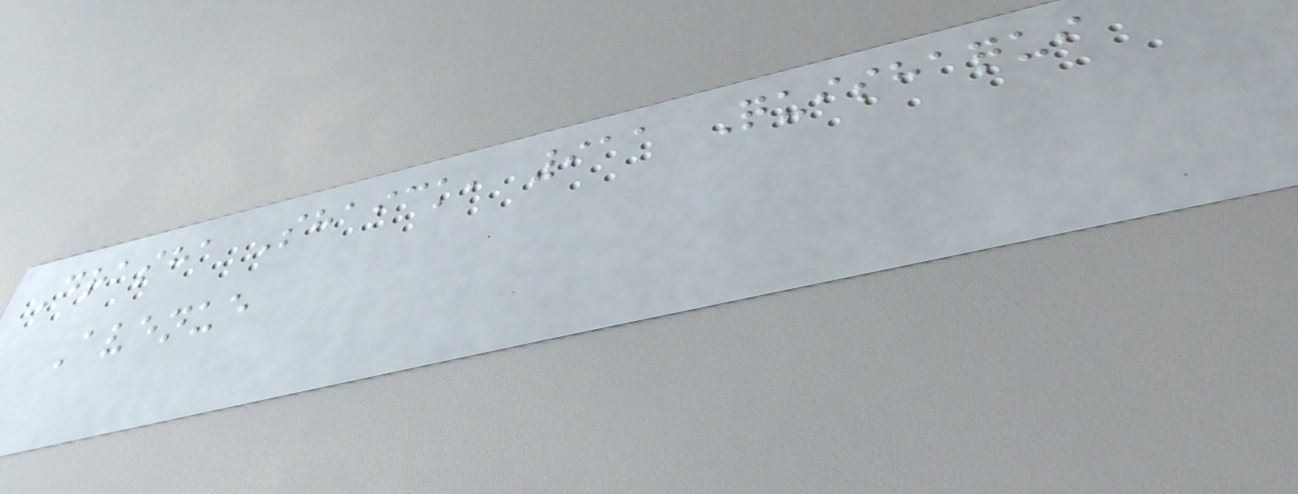Drasha Shaick, 911 Quishaqui
Avenue
